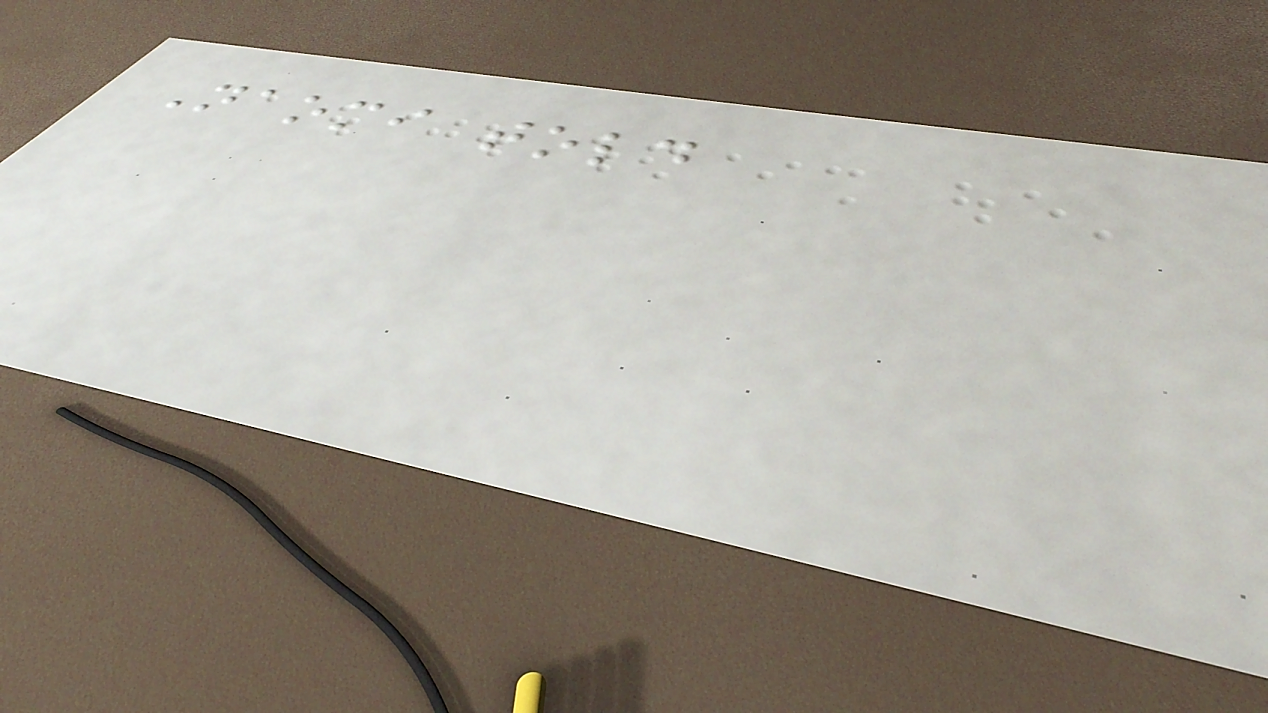Naomi told
